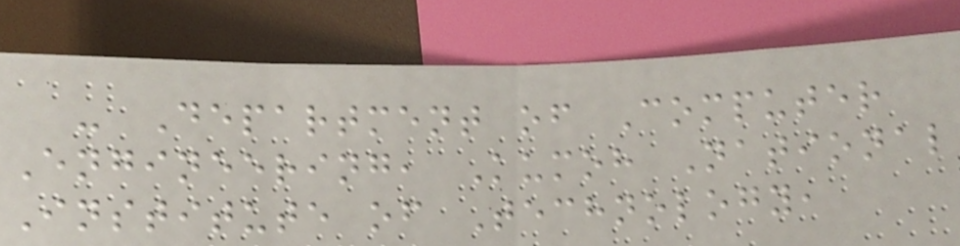- Department of Computer
Engineering, Kumoh National
Institute of Technology,
